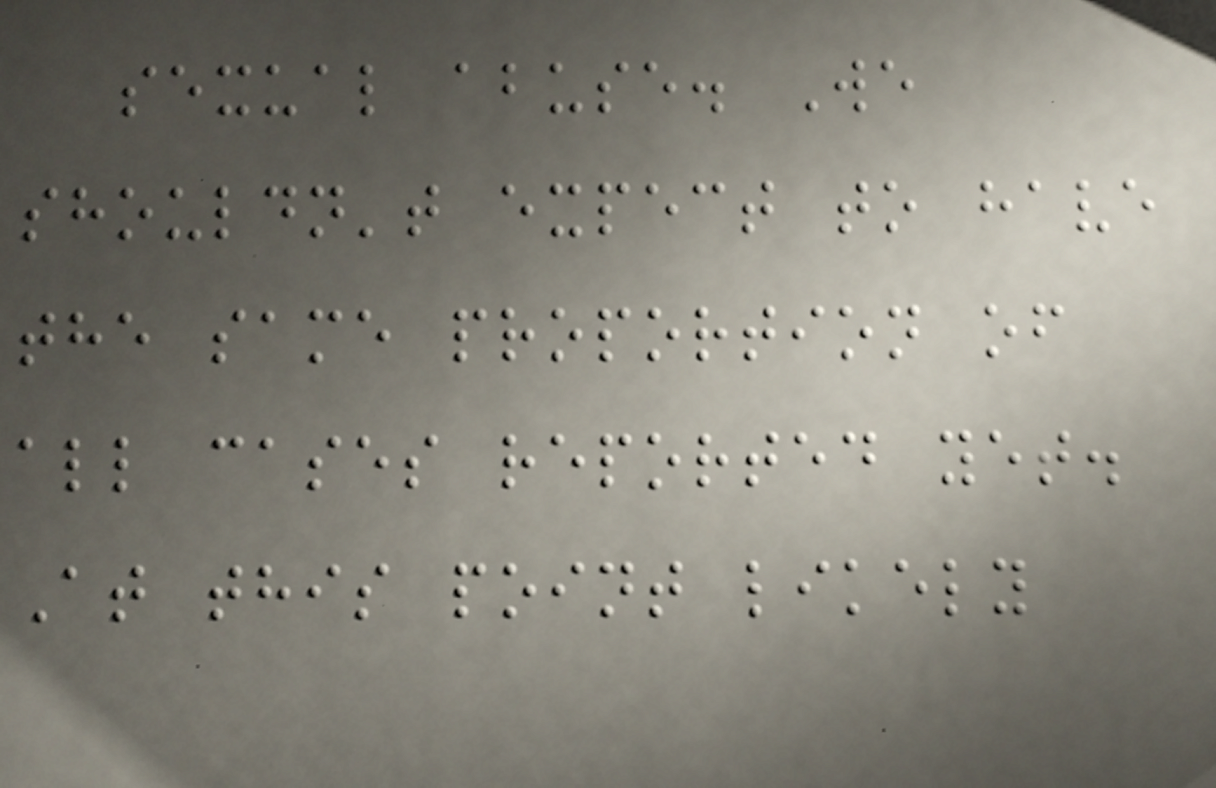sexual abuse. We
shouldn't expect to have
the same proportion of
all cases reported yet.
At this point likely
